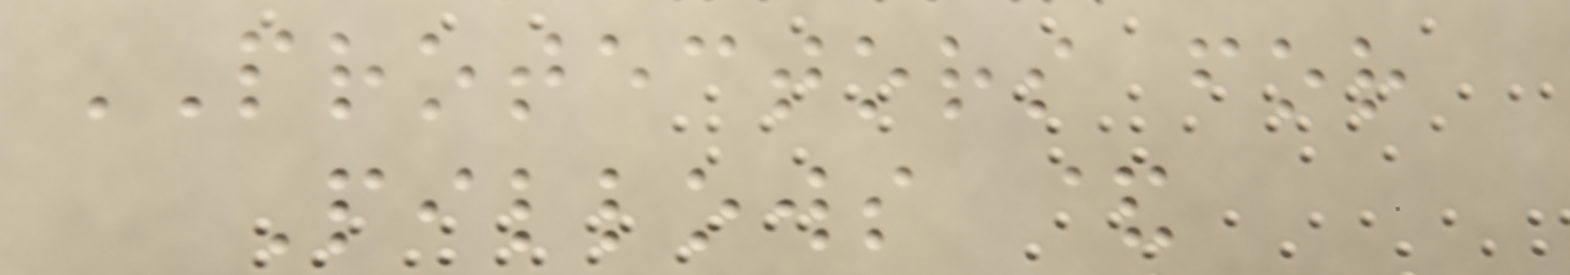PROTECTORS for
Pillows &
